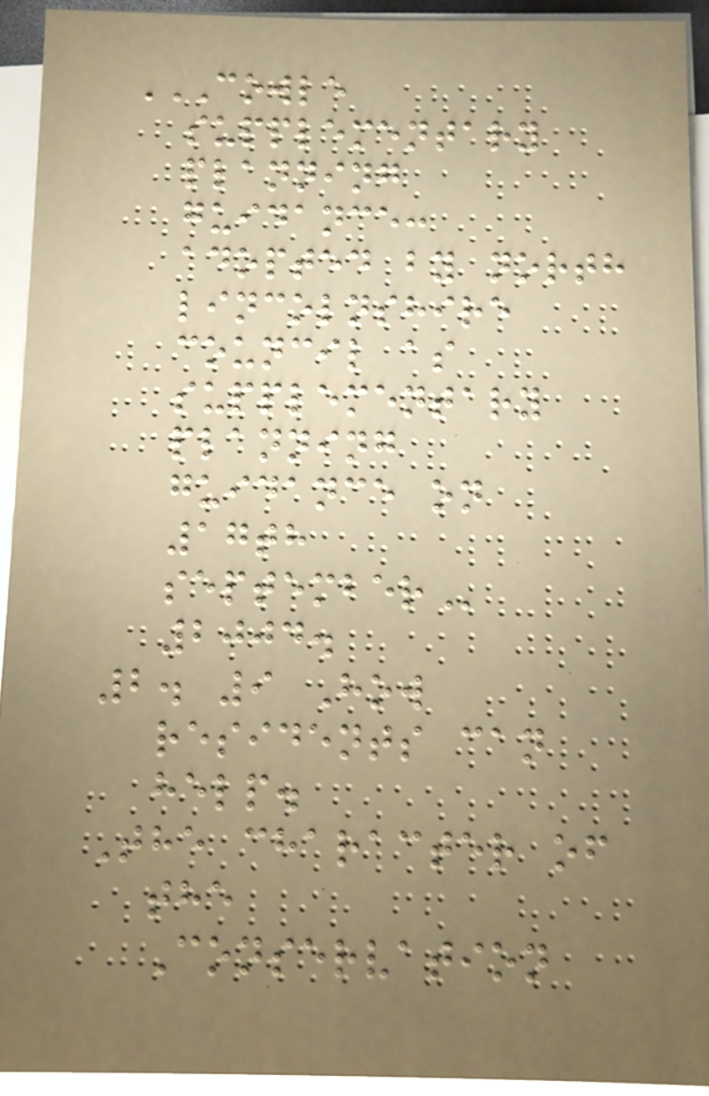COWLE
SUPPLEMENTARY
PLANNING
GUIDANCE:
ADOPTED BY NORTH
LINCOLNSHIRE
COUNCIL AS
SUPPLEMENTARY
PLANNING
GUIDANCE ON
17TH
SEPTEMBER
2004.
2. 9 How
residents can
help.
The character of
the
Conservation
